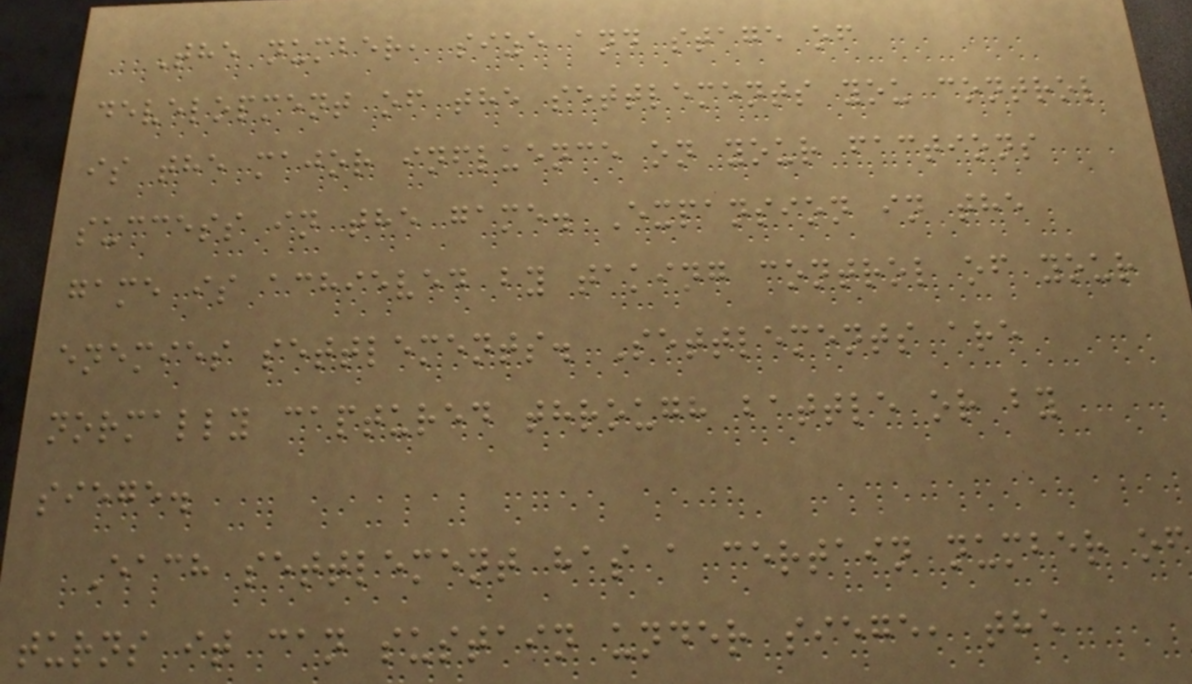The number, size and stage of
development of the settlements you control
is the major influence on your factions
success in the game. Expansion in the
game is achieved by taking control of your
enemies settlements. Settlements are
normally captured through battle or by
siege.
Each settlement has a certain number of
turns it can sustain under siege, the
